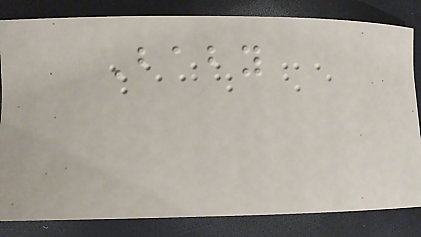Baby
